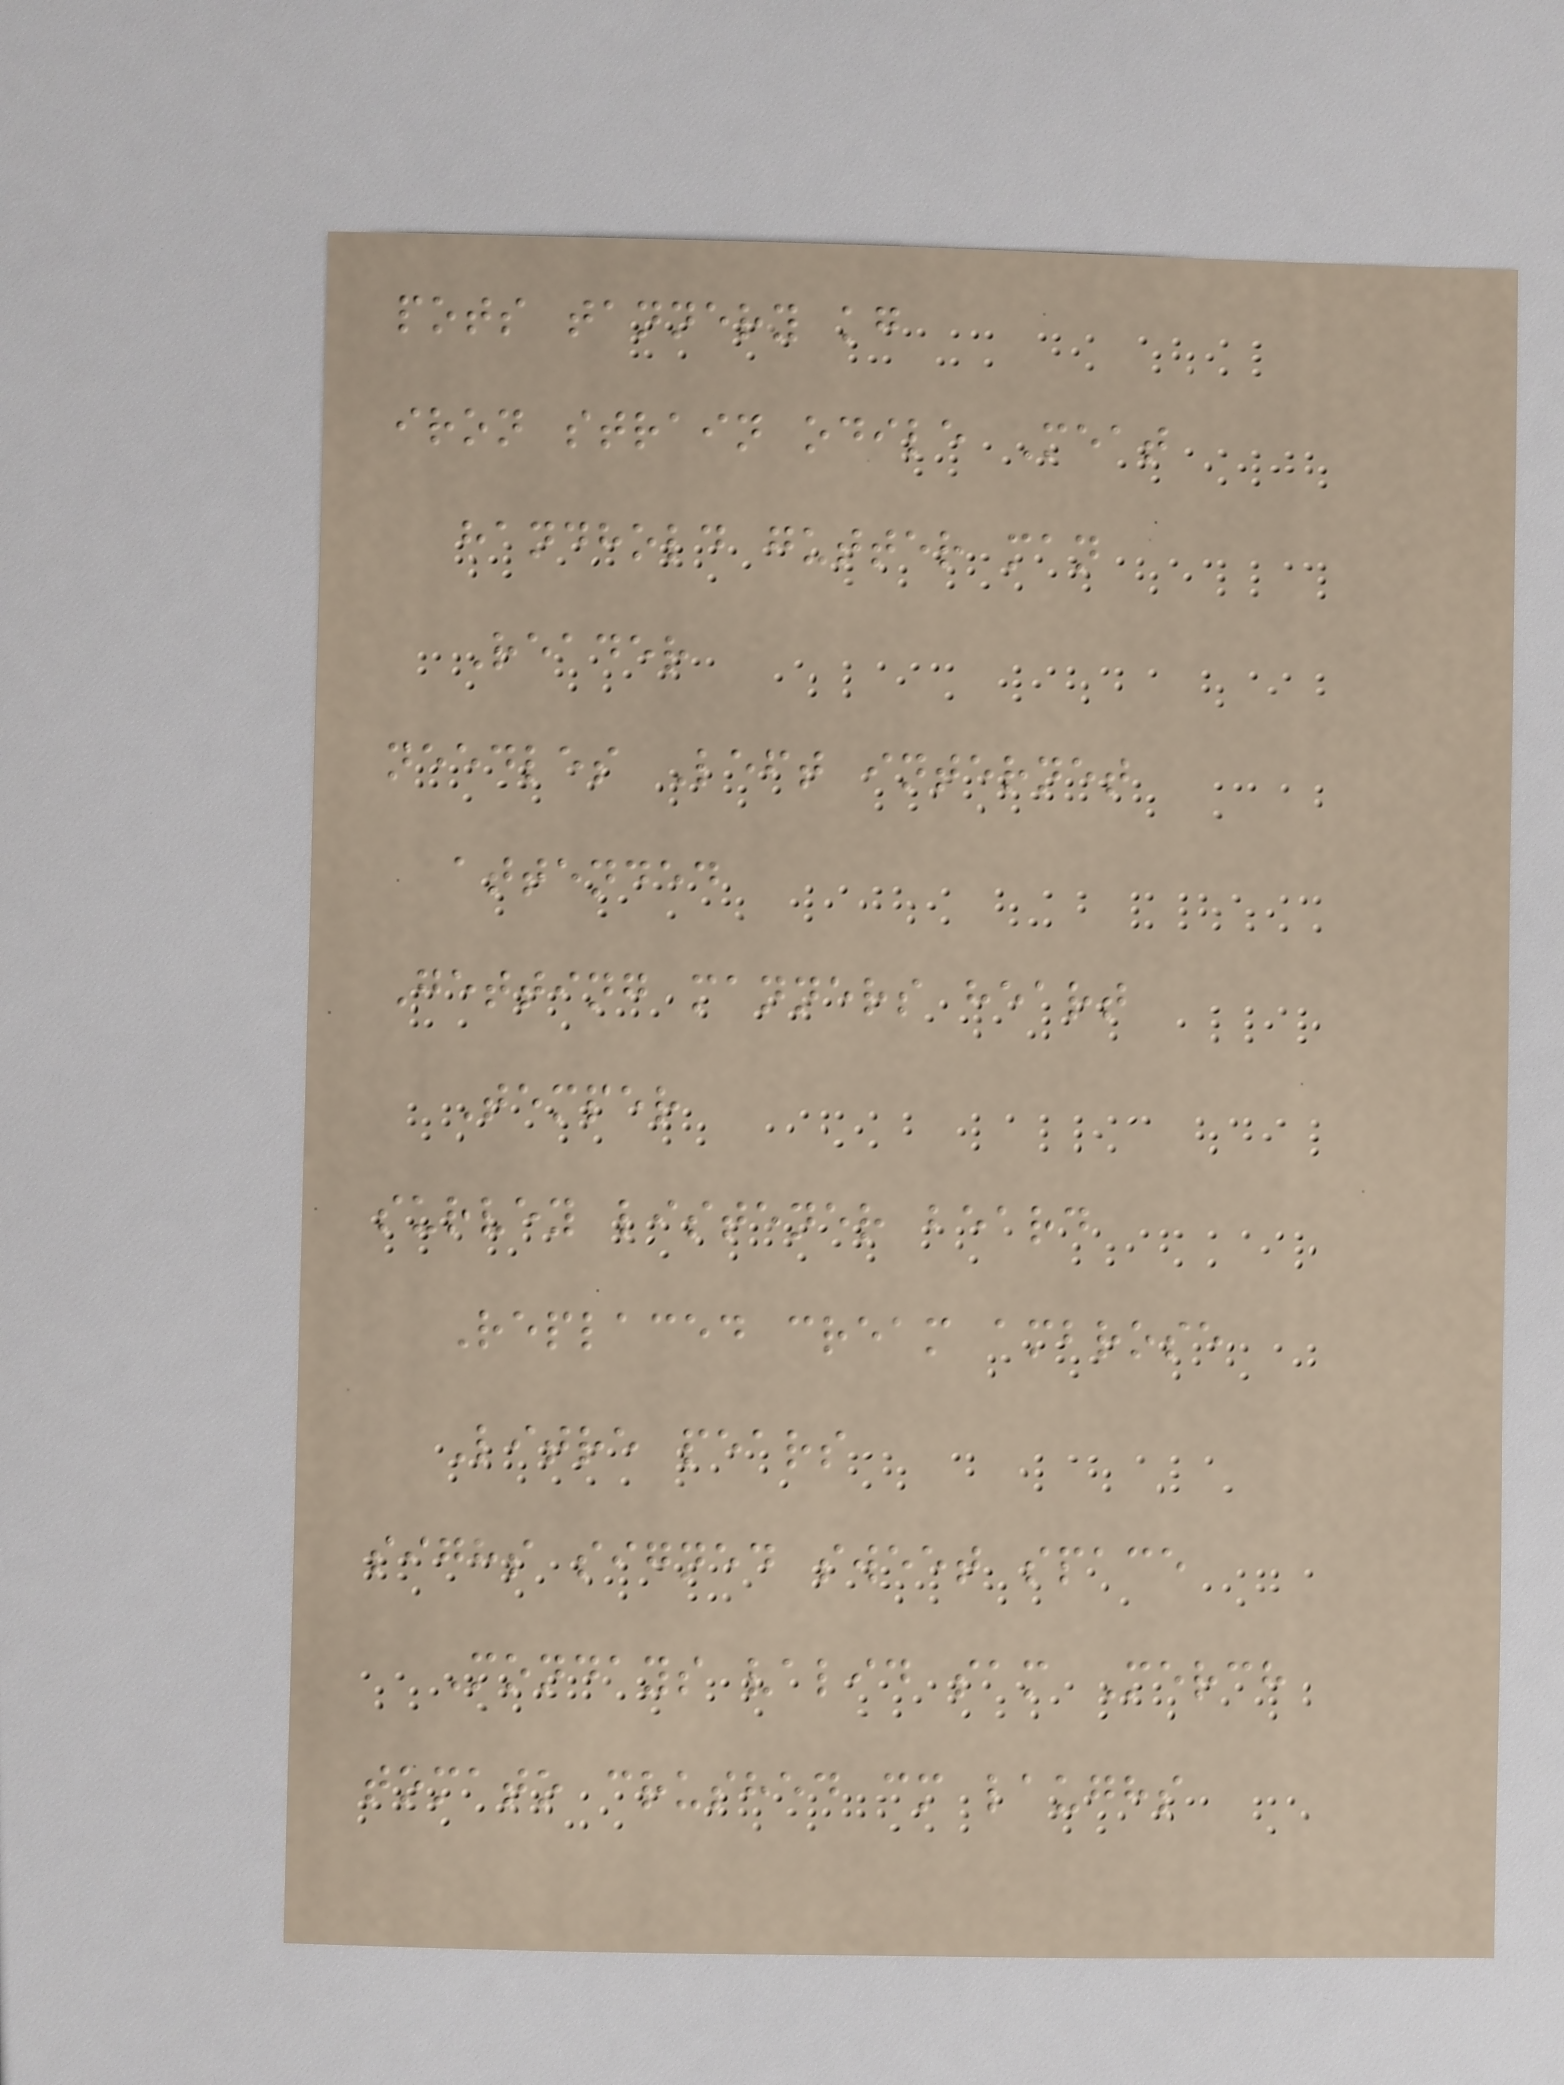pots tannery kg
iron strain odile Meat
handhold gutter man
Reader
needles Left internet
attended
Getting manners heart
Temper
survey listener beard
Replaced cream ambrose
Litre pears
sighs signed sweet space
Mondays valid sam Merch
tomato crushed cm laughs
